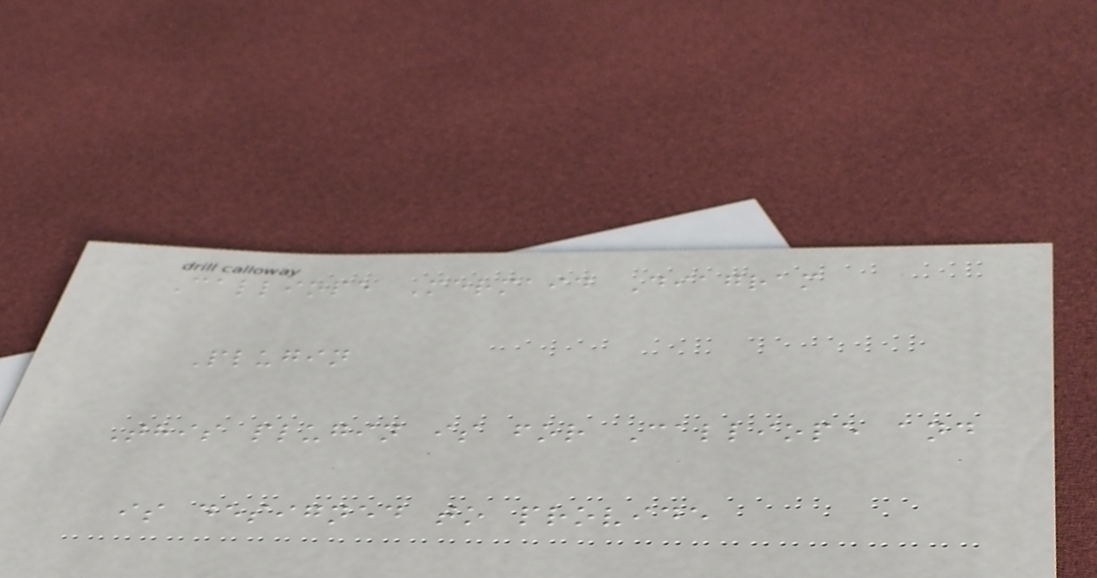Calliope Mermaid Diagram
Plugin
This plugin is for Calliope and
is designed to provide
